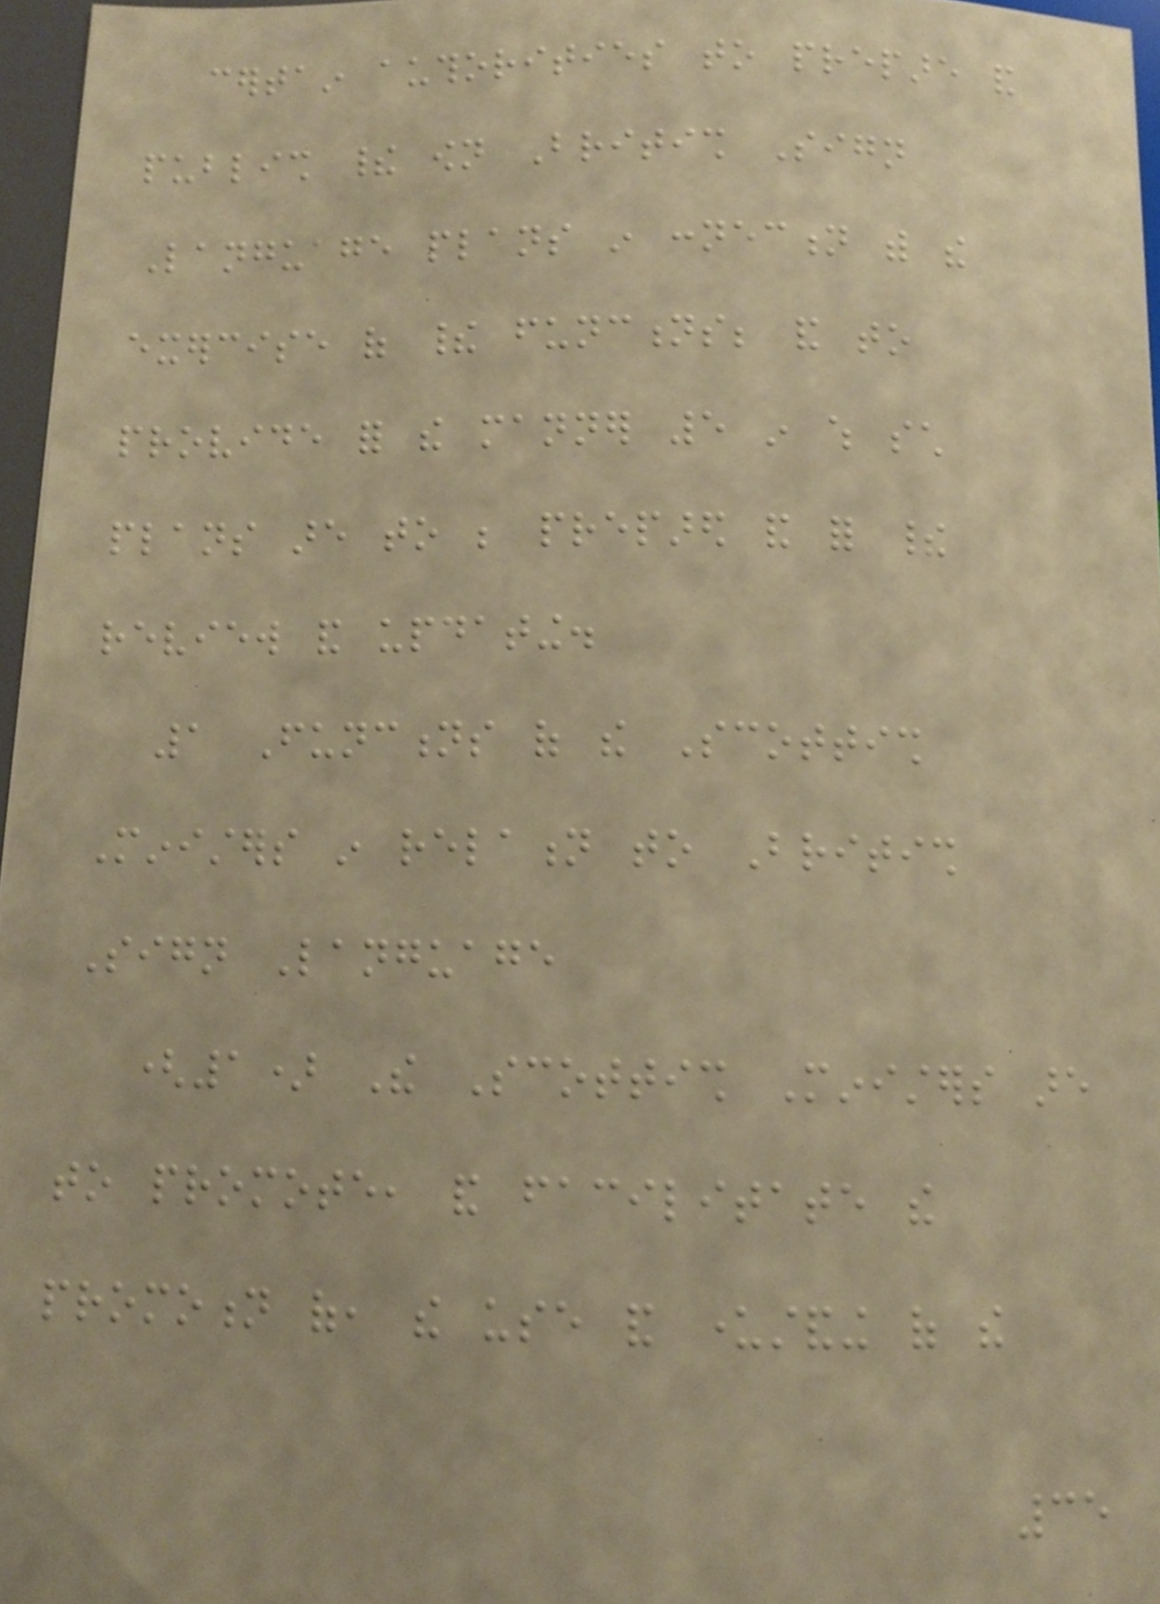certain authorities to prepare and
publish their own British Sign
Language plans in connection with the
exercise of their functions; and to
provide for the manner 5 in which such
plans are to be prepared and for their
review and updating.
1 Functions of the Scottish
Ministers in relation to British
Sign Language
(1) The Scottish Ministers are
to promote, and facilitate the
promotion of, the use and understanding of the
35
